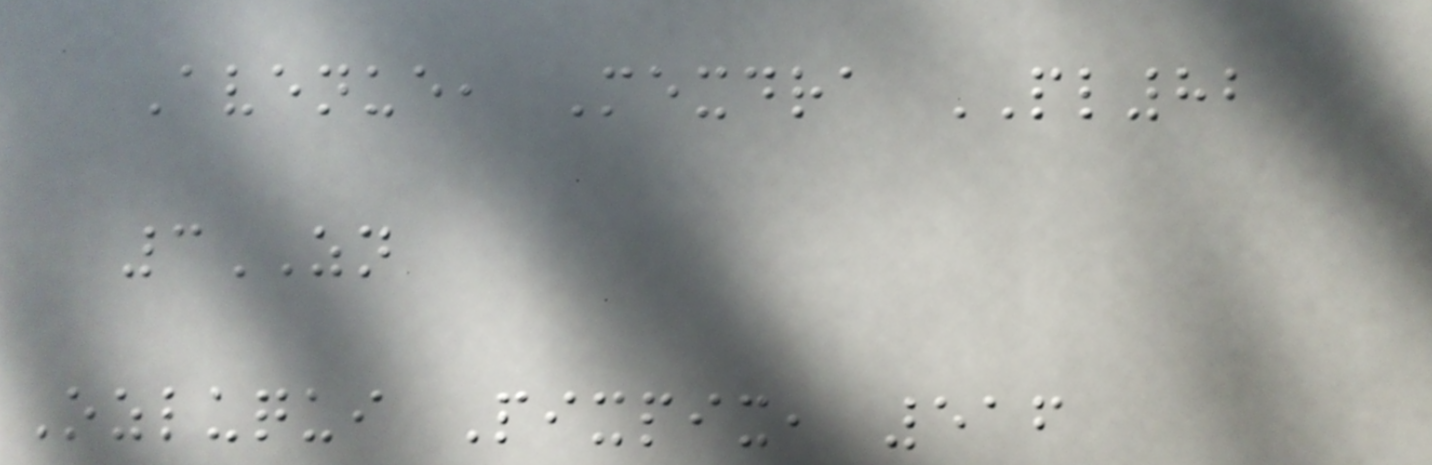Avenue, Mexdra PL82
3ZN
Ozluqui Pixpix, 516
